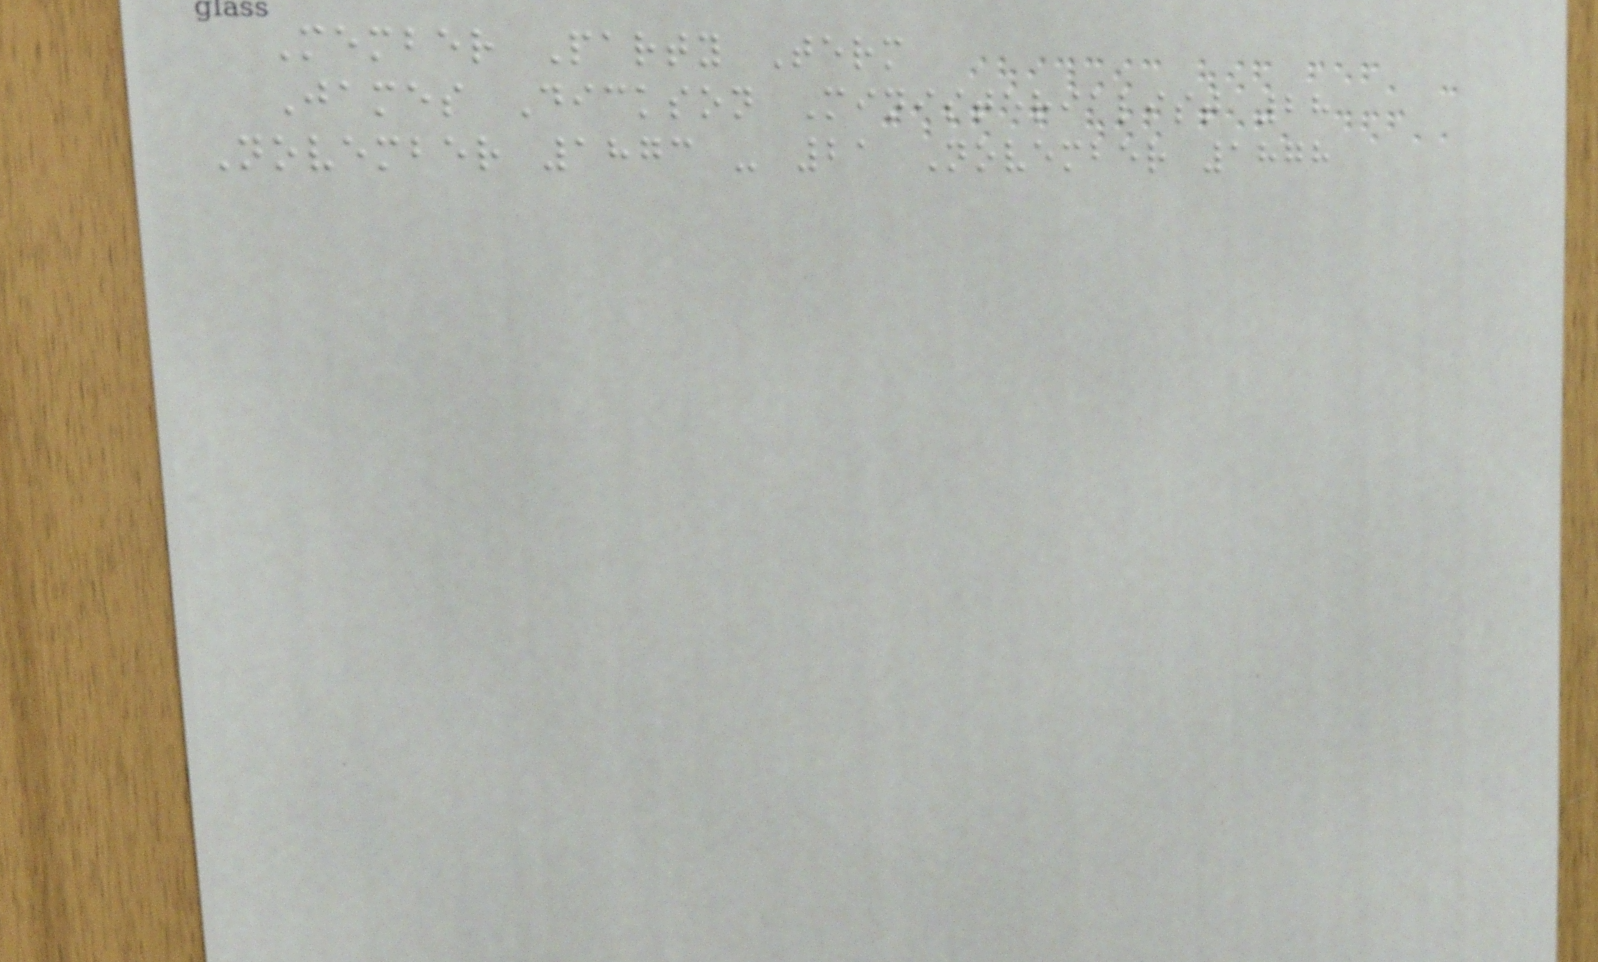Member Party Term
James Dickson Ministerialist 28
November 1873 - 21 November 1878
